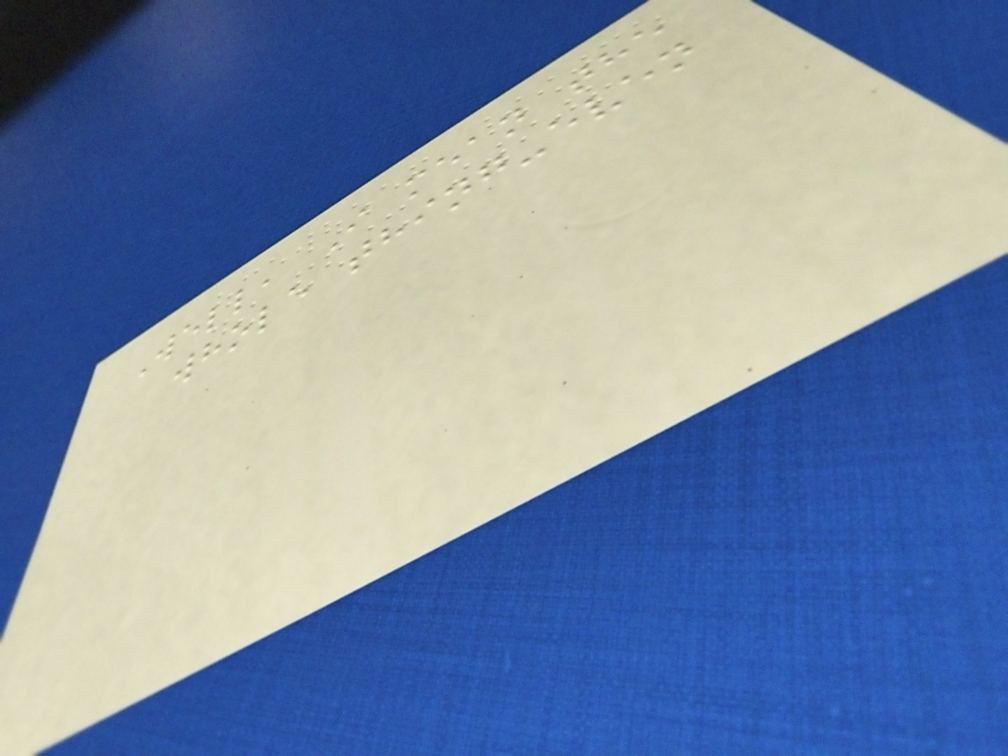Well, I mean the
whole thing-even
